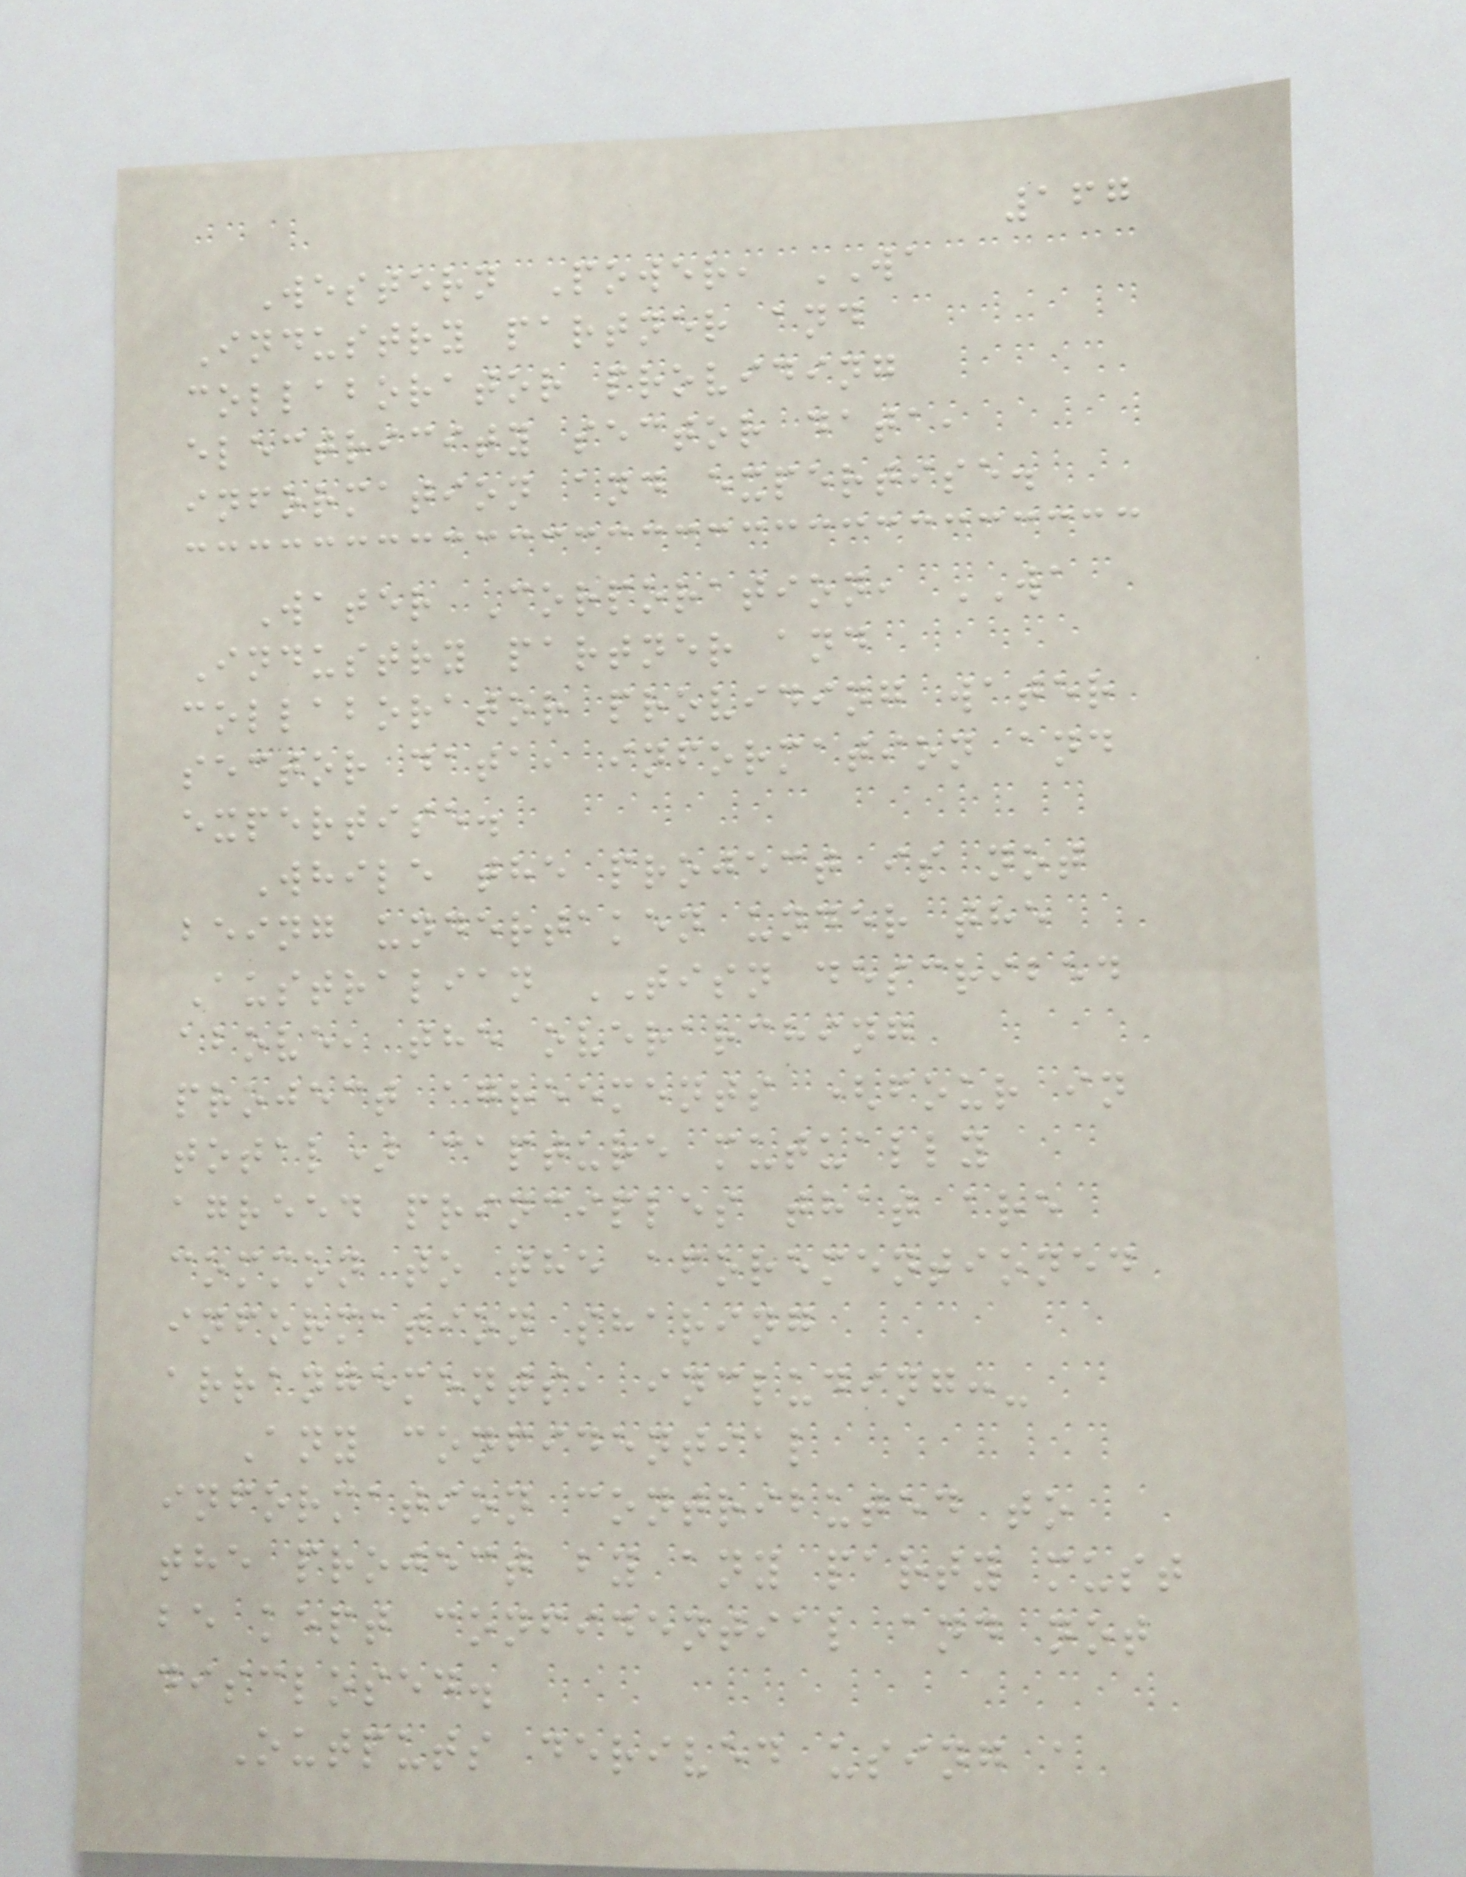167
Western Power, WA
Industry partner and
collaborator providing
electricity sector data,
information and expertise.
Water Corporation, WA
Industry partner and
collaborator providing water
sector data, information and
expertise.
While the project is not
being undertaken under the
Australian TISN described
above, the overarching
project agreements (four in
total) capture mutually
agreed principles that are
common to the aforementioned
information sharing
arrangements, including:-
Any confidential
information contributed to
the project by any party must
be kept confidential and not
disclosed.
Outputs derived using a
